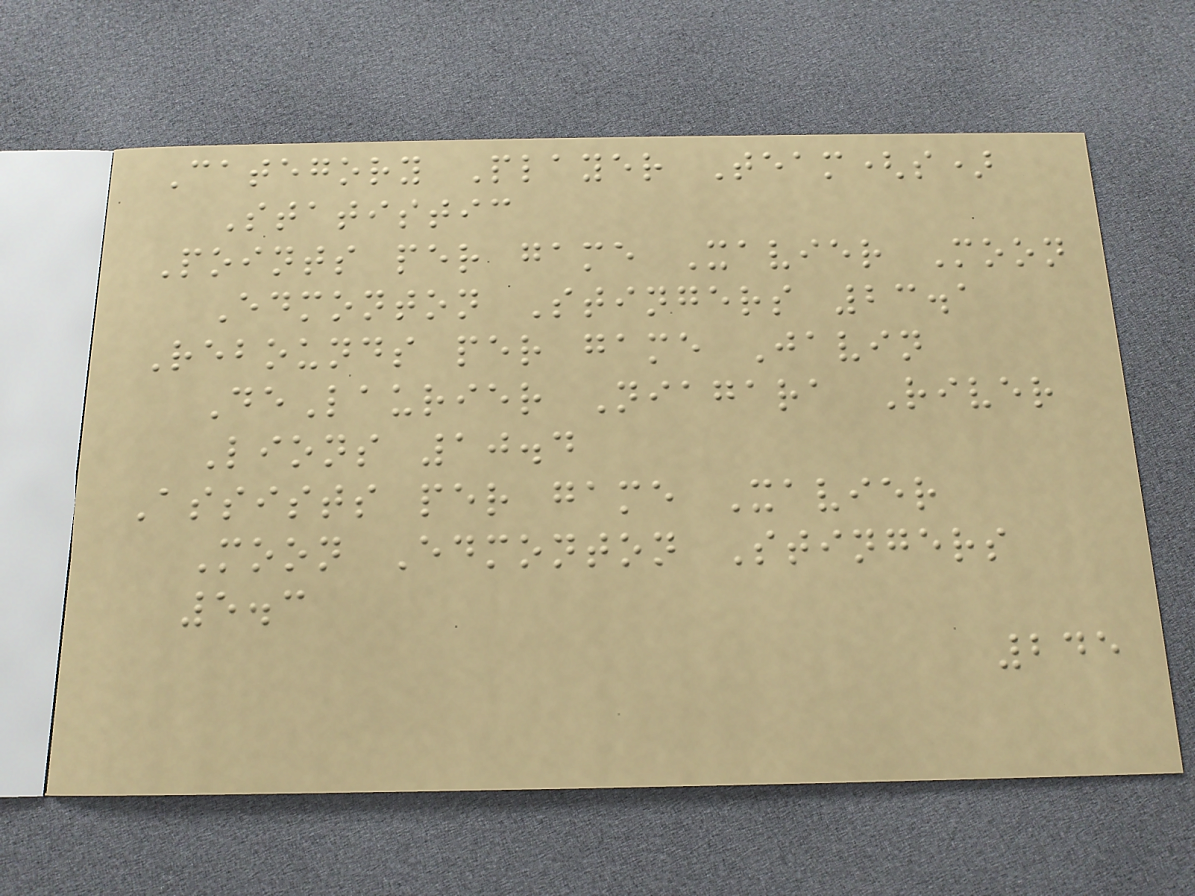Category Player Team(s)
Statistic
Points per game Xavier Moon
Edmonton Stingers 23.1
Rebounds per game Javin
DeLaurier Niagara River
Lions 10.4
Assists per game Xavier
Moon Edmonton Stingers
5.3
245
